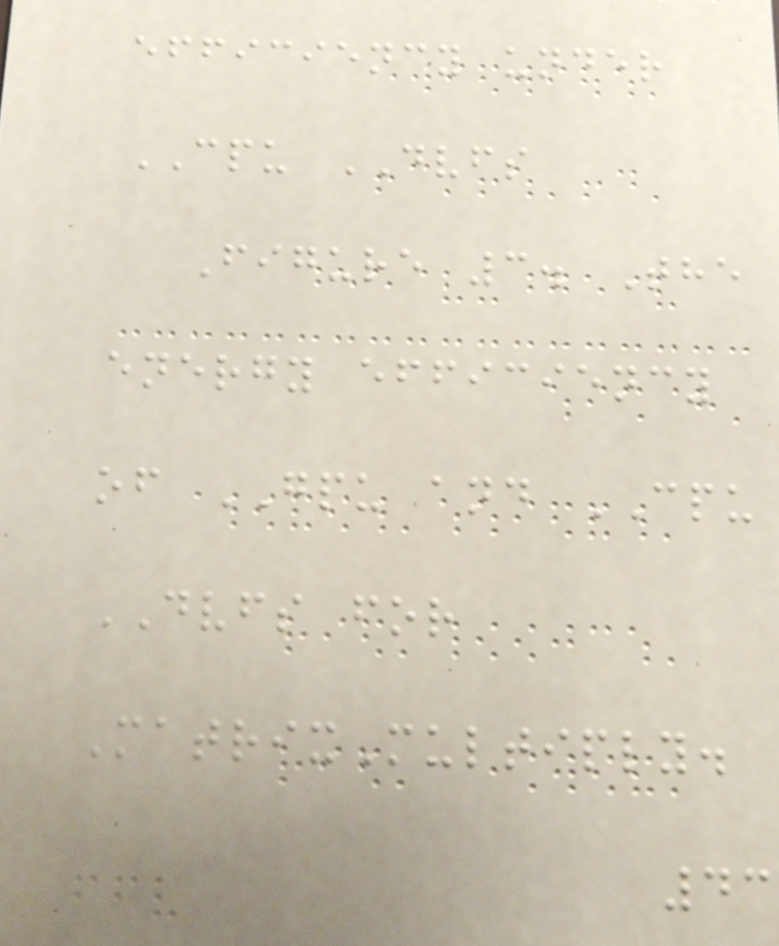efficiency under
CPU DVFS
Figure 3. The
energy efficiency
of GPU and CPU
DVFS for
MatrixMultiply.
43
